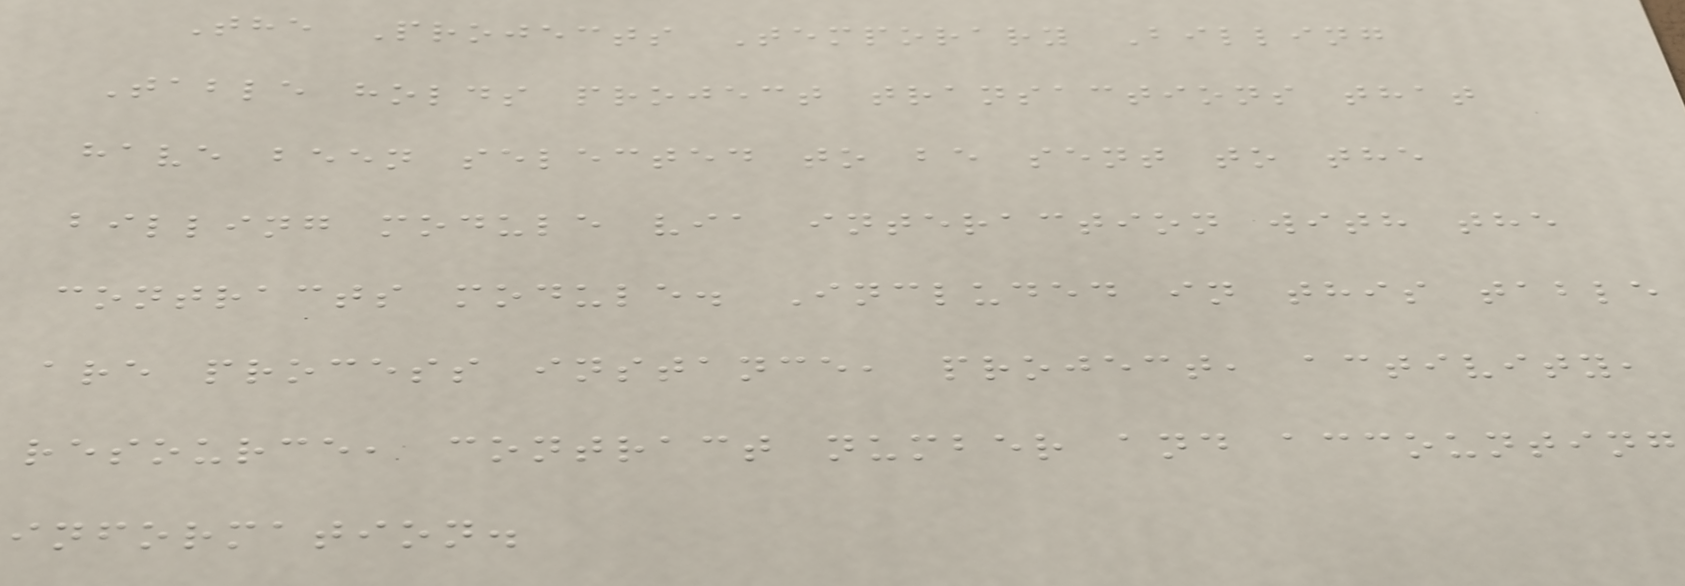The Projects Temporary Billing
Table holds project transactions that
have been selected to be sent to the
billing module via interaction with the
contracts module. Included in this table
are process instance, project, activity,
resource, contract number and accounting
information.
